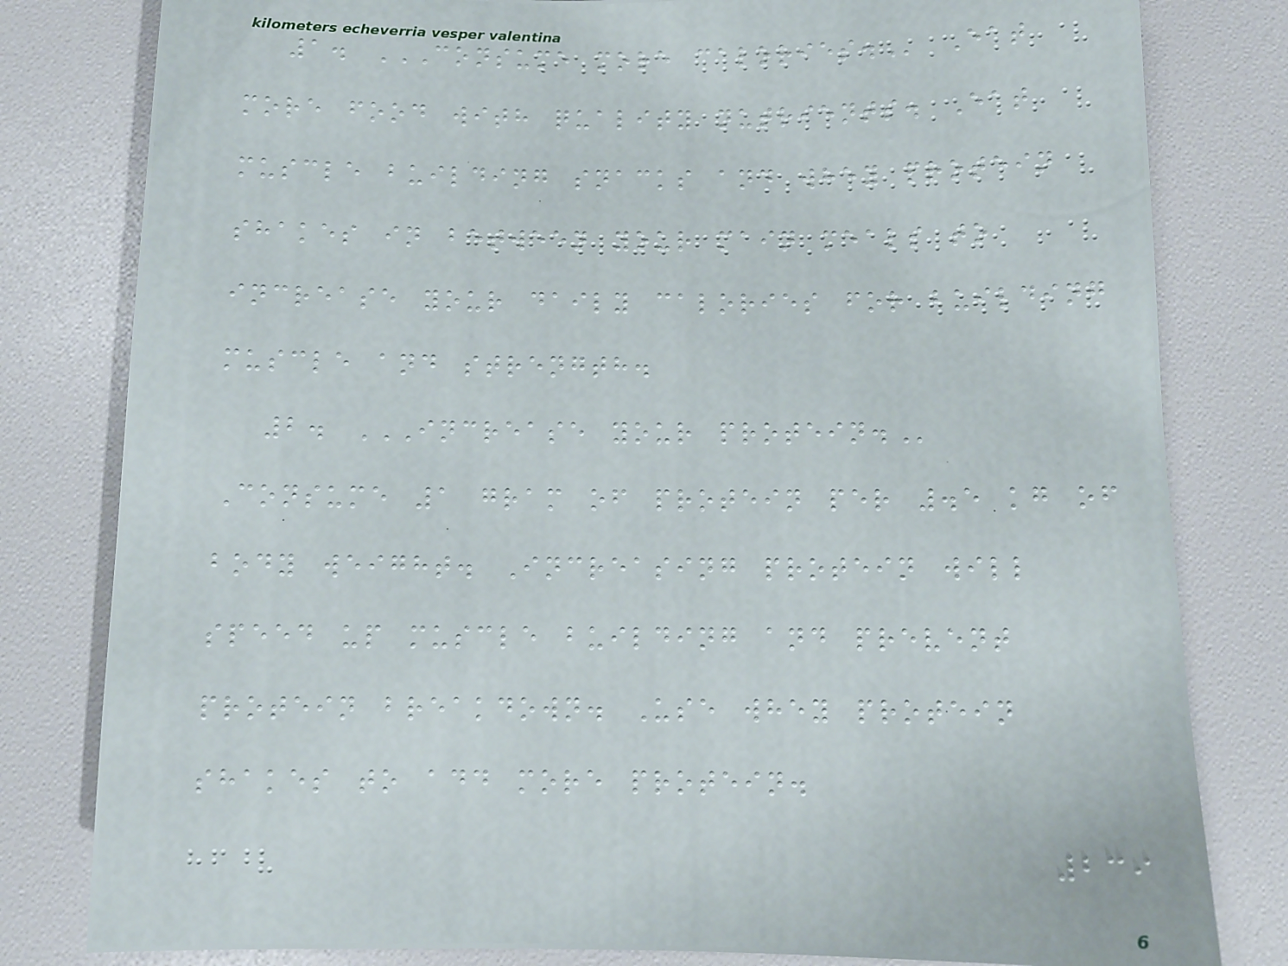1. CONSUME MORE CALORIES. Eat
more food with quality nutrients. Eat
muscle building snacks and whey protein
shakes in between your main meals to
increase your daily calories for building
muscle and strength.
2. INCREASE YOUR PROTEIN.
Consume 1 gram of protein per .5 kg of
body weight. Increasing protein will
speed up muscle building and prevent
protein breakdown. Use whey protein
shakes to add more protein.
239
